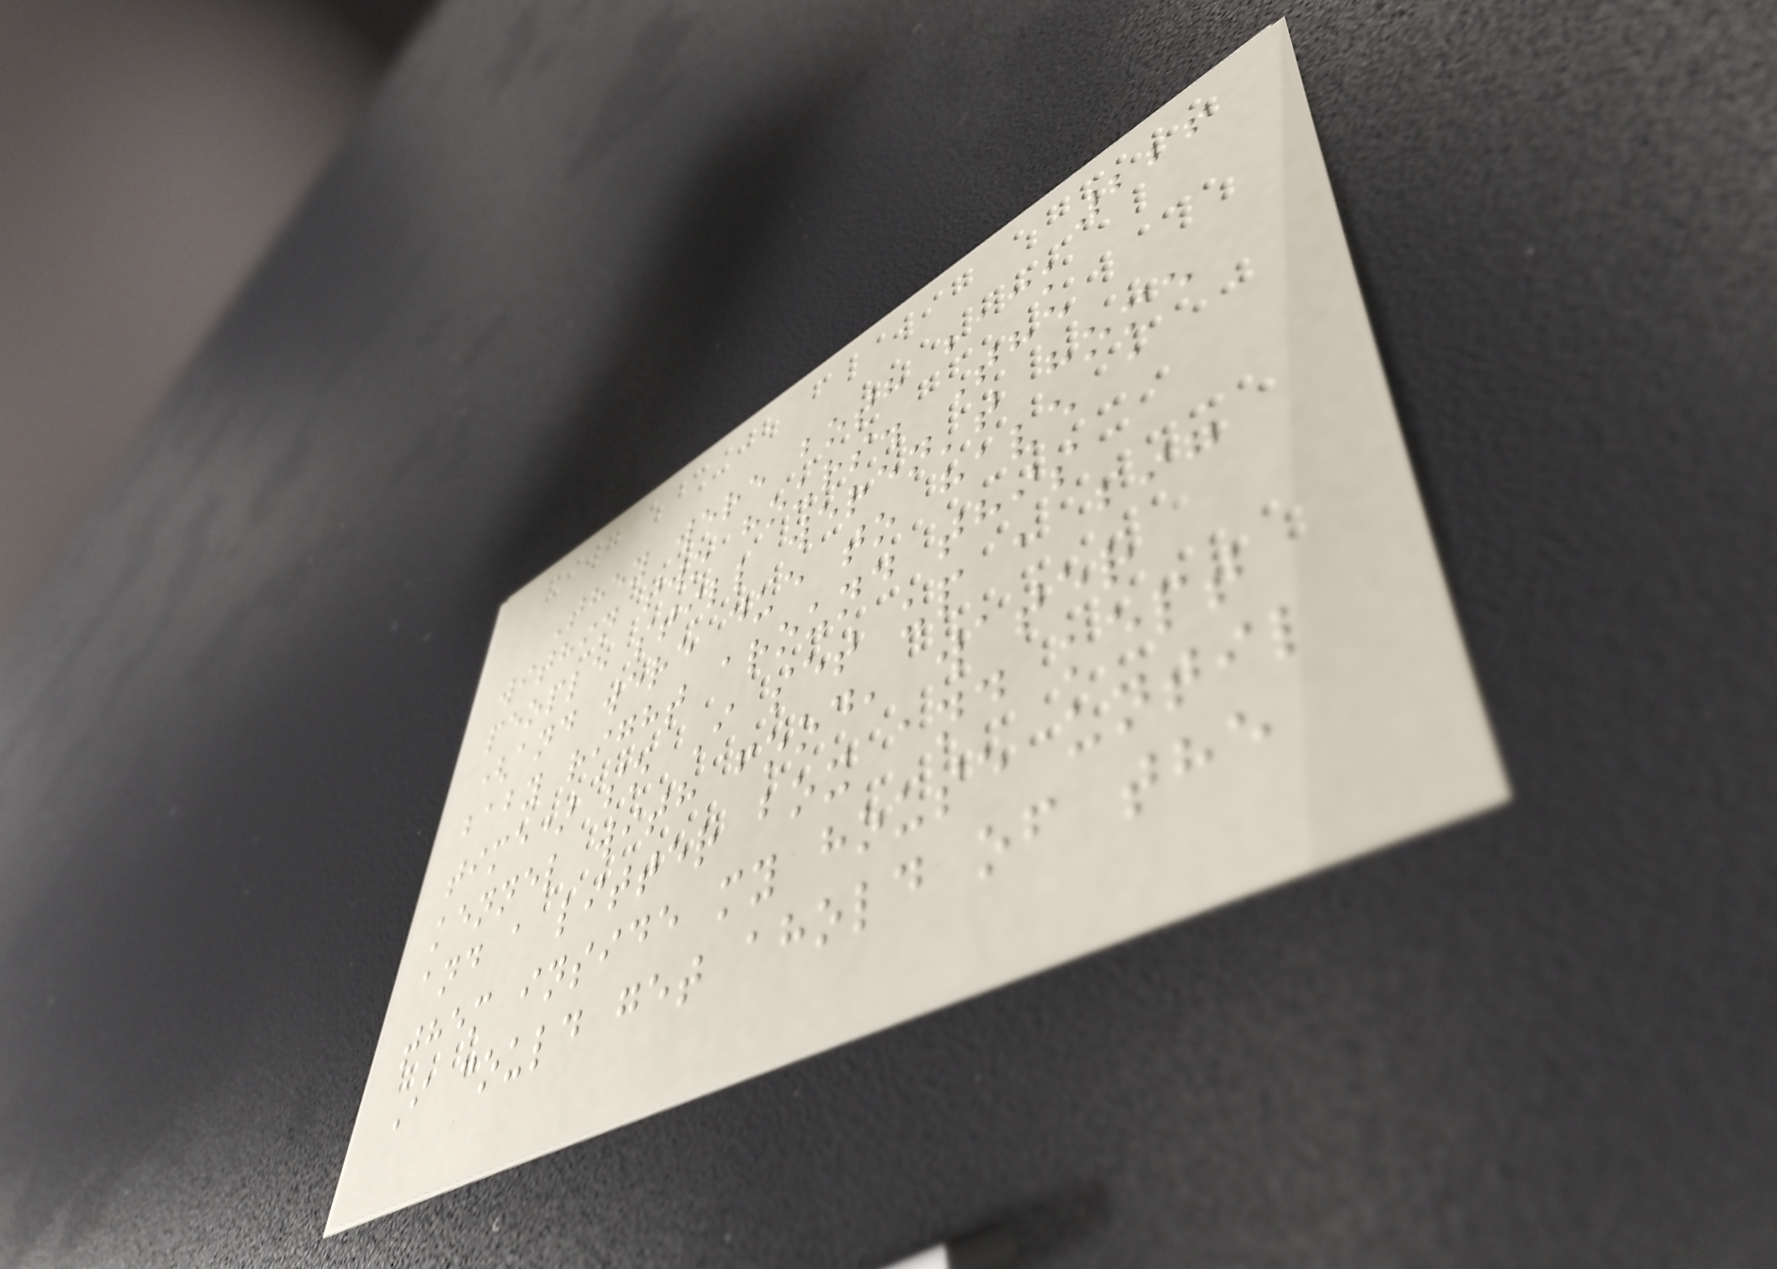226
They were both back
within two hours. The
people still weren't home
(and were due to have a
baby right around this
time) so I set up a big
kennel with food, water
and a litter box and kept
them inside my house until
I could get ahold of the
